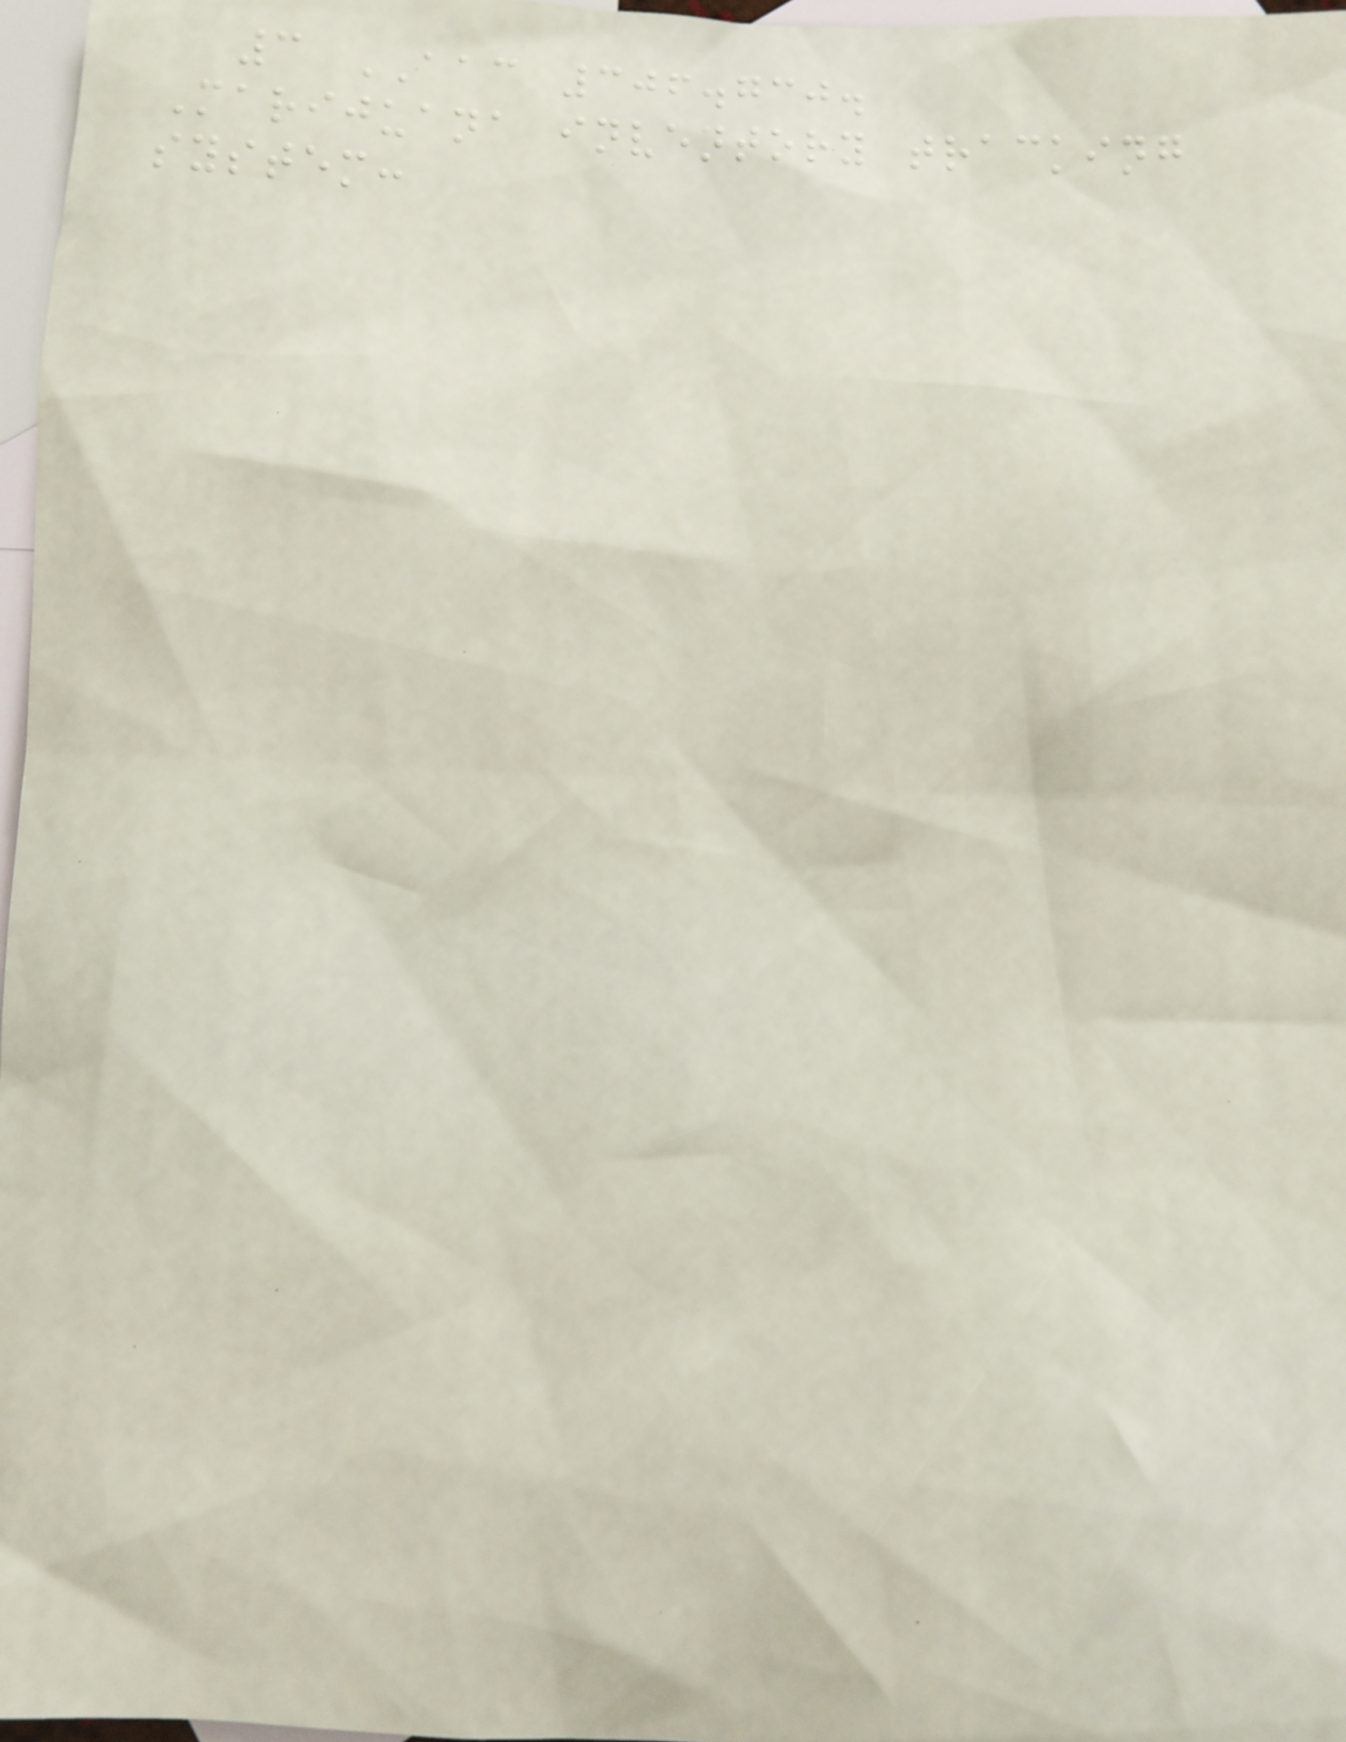3 AAC 306.730.
Marijuana inventory tracking
system:
